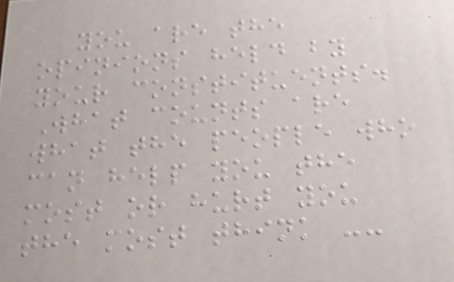you are the
opinions held by
your constituents.
What counts are
what the people who
can help you the
most or hurt you
the most think --
